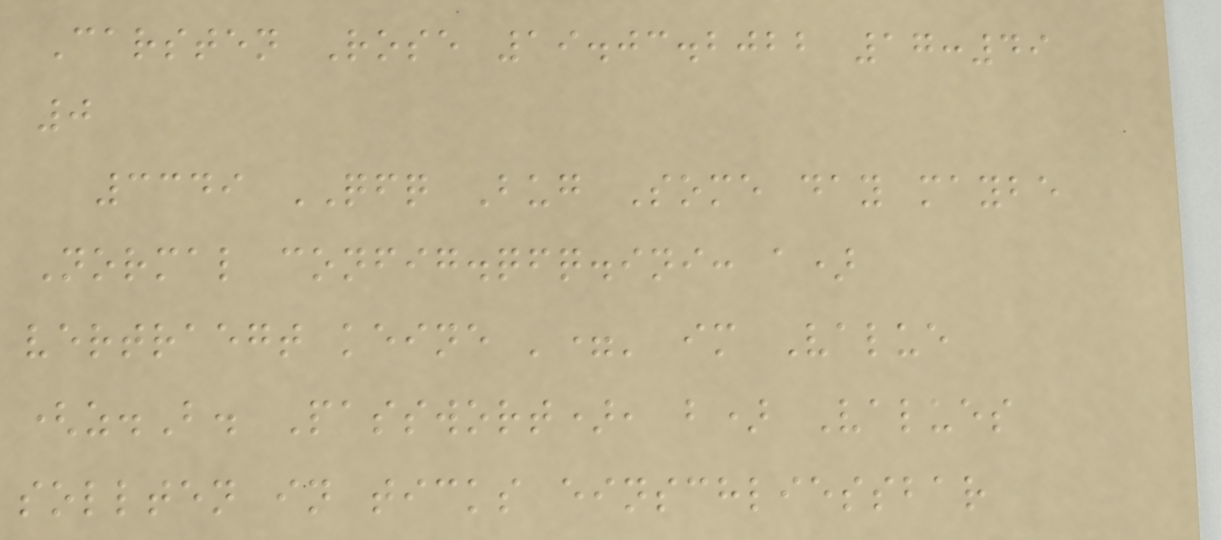Carsten Rose 19.03.2022 17:49
0
3349 QFQ Bug Some day maybe
Normal config.qfq.ini: a)
vertraegt keine '=' im Value
(z.B. Passwort), b) Values
sollten in ticks einschliessbar
